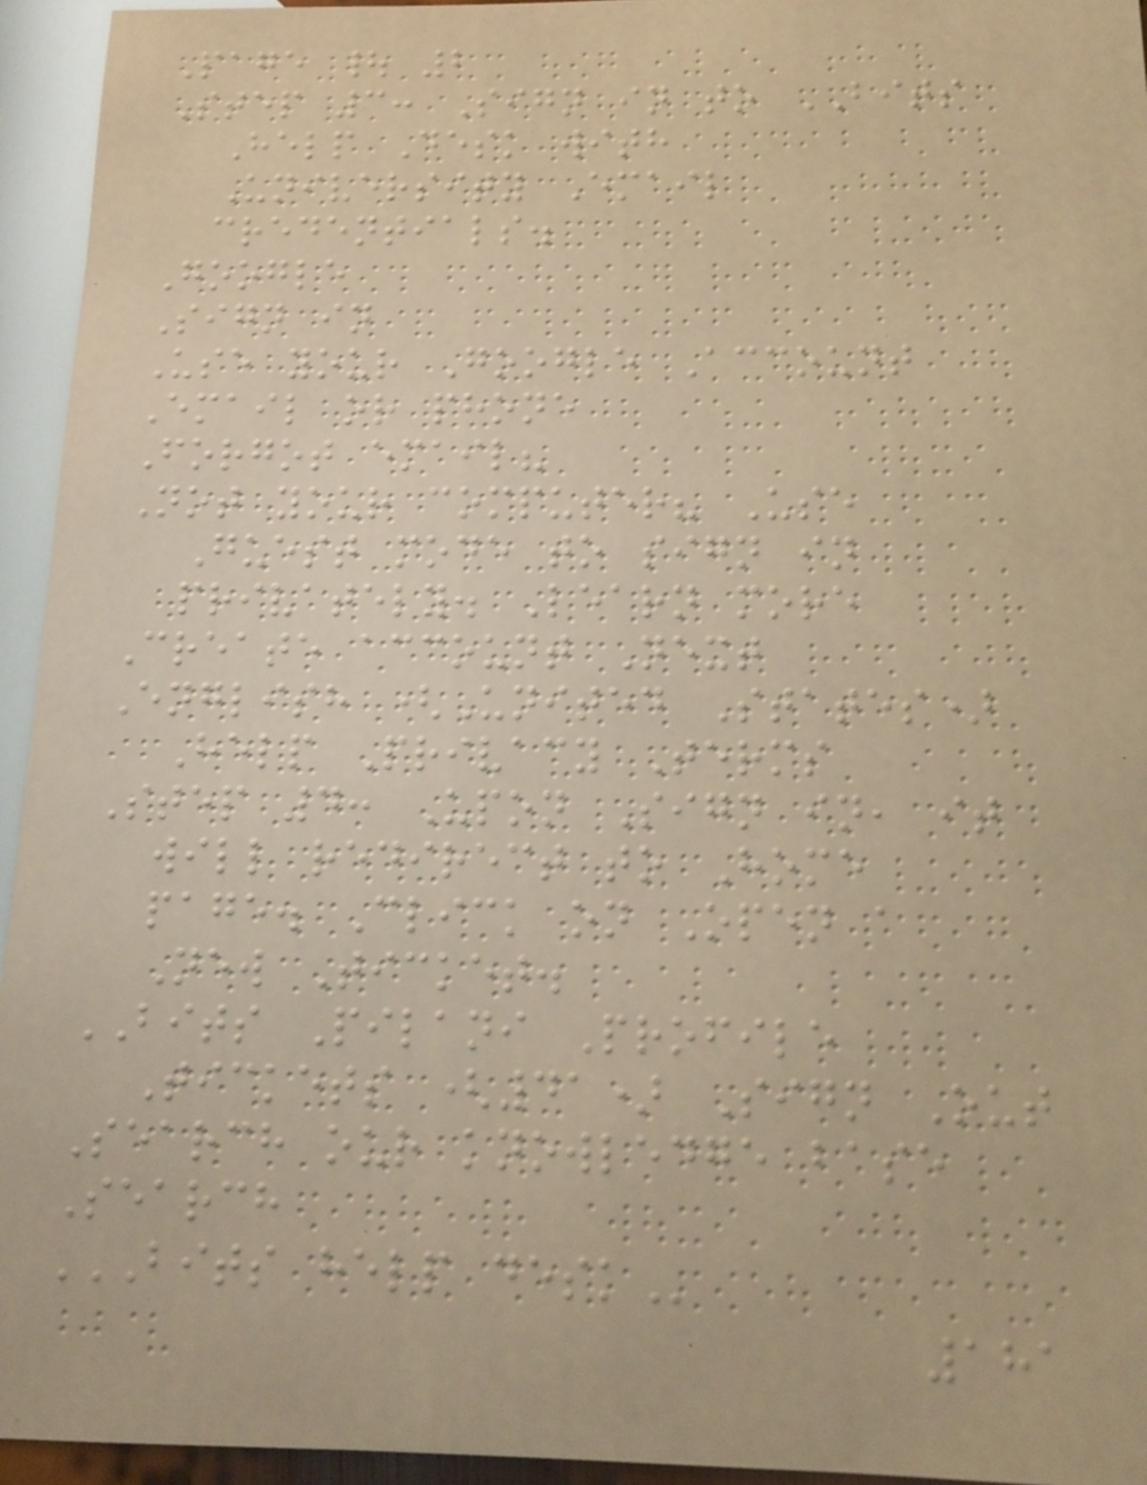Page | 2
Step 3: Sign in to BITS
Help Desk with
University Email
credentials.
Google
Sign in
Use your Google Account
Email or phone
Forgot email?
Not your computer? Use
Guest mode to sign in
privately. Learn more
Create account Next
English (United States)
Help Privacy Terms
Step 4: Upon Sign in, it
will redirect to Home
page. Click on Open a
New Ticket.
BITS Pilani Profile
Tickets (41) Sign Out
Search our knowledge base
Search
BITS HELP DESK
181
